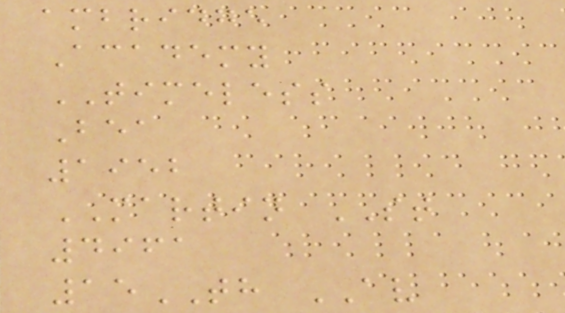ambridge
Academy
TIMELESS
Bea
1952
MARTIN ST
4961
15TH AV
